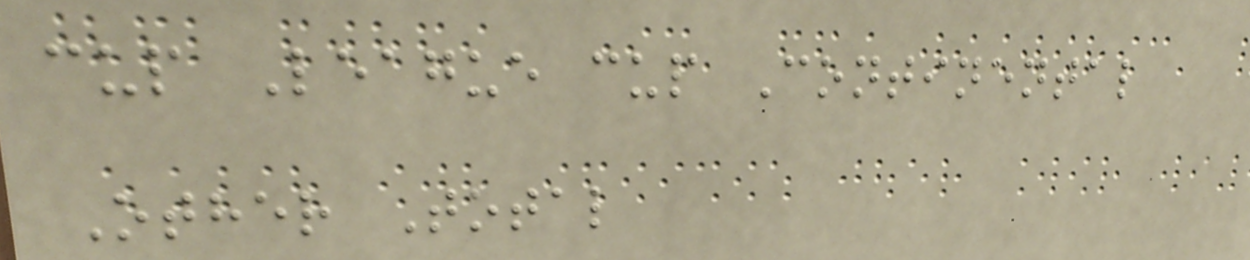cup League cup Continental
Other Total
